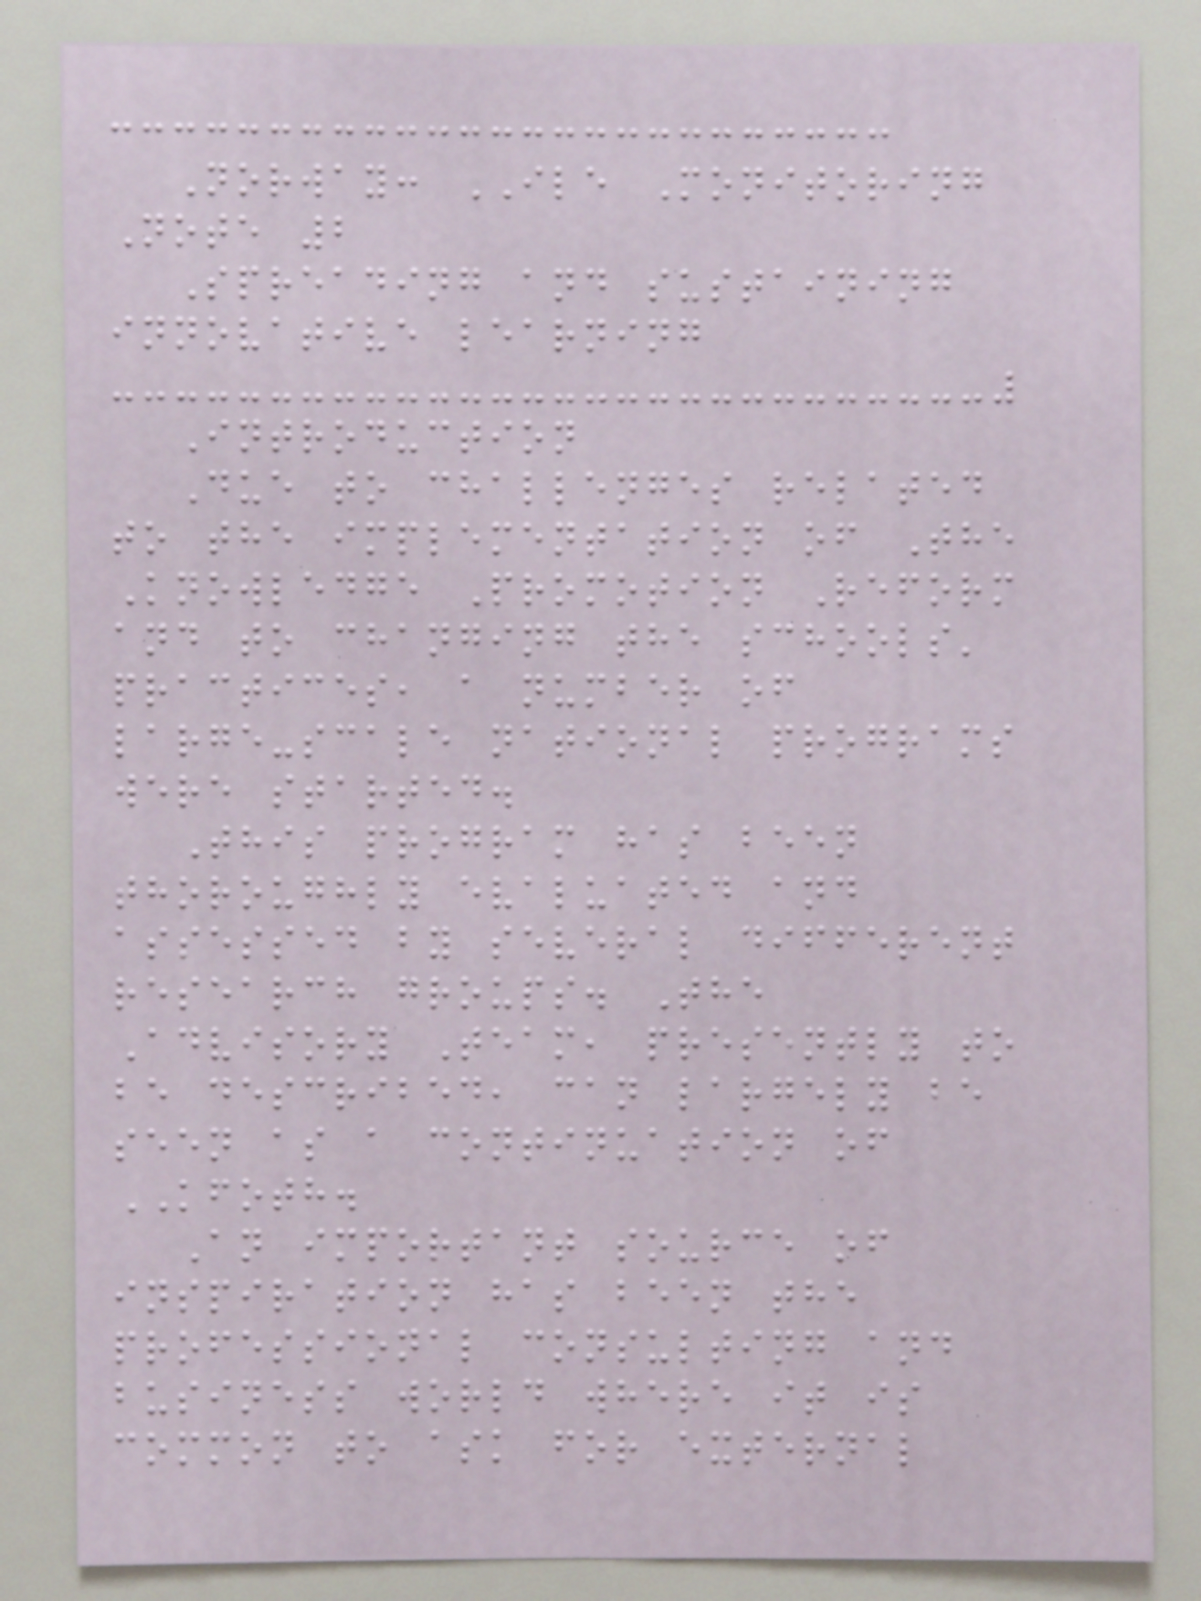Norway: ILE Monitoring
Note 2
Spreading and sustaining
innovative learning
Introduction
Due to challenges related
to the implementation of The
Knowledge Promotion Reform
and to changing the schools'
practices, a number of
large-scale national programs
were started.
This program has been
thoroughly evaluated and
assessed by several different
research groups. The
Advisory Team, presently to
be described, can largely be
seen as a continuation of
KFOTH.
An important source of
inspiration has been the
professional consulting and
business world where it is
common to ask for external
